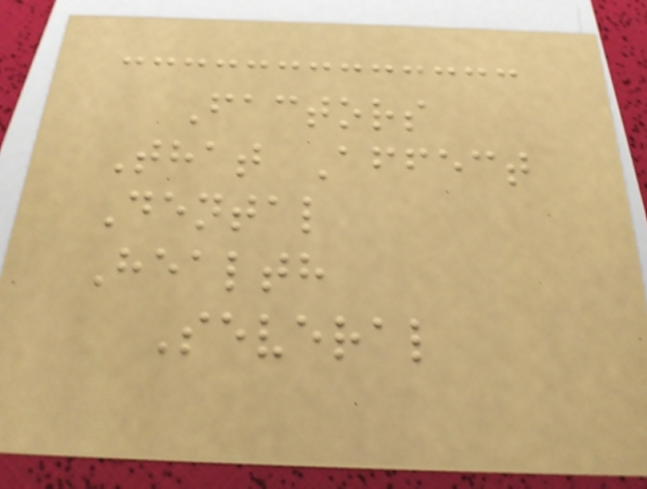Factors
That Affect
Dental
Health
Several
